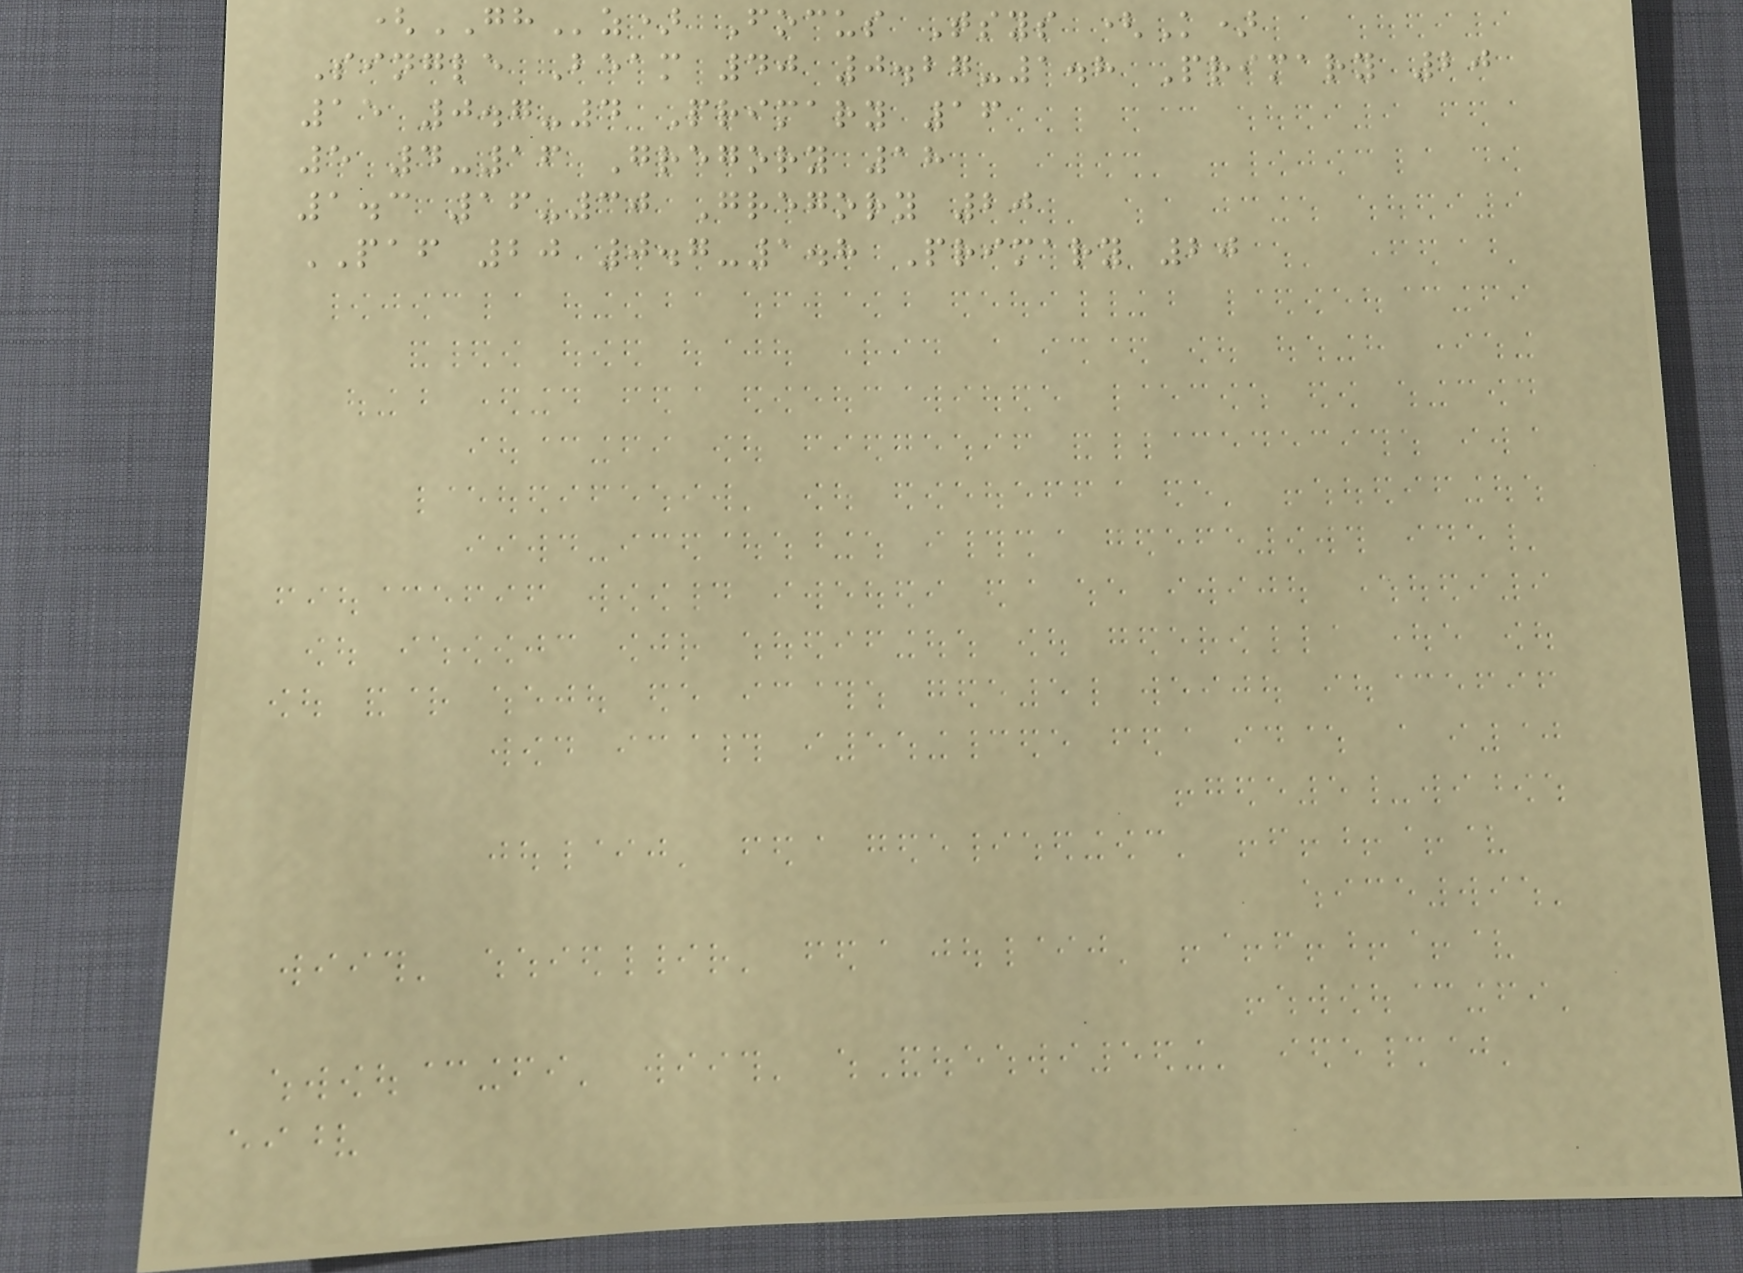(GHz) Focus Tsys (K)
Single Beam 40 0.27-1.8 Primary 20
15 0.7-4 Primary 16
5 4-16 Gregory 18
1.3 16-30 Gregory 20
PAF 20 0.7-1.8 Primary 20
